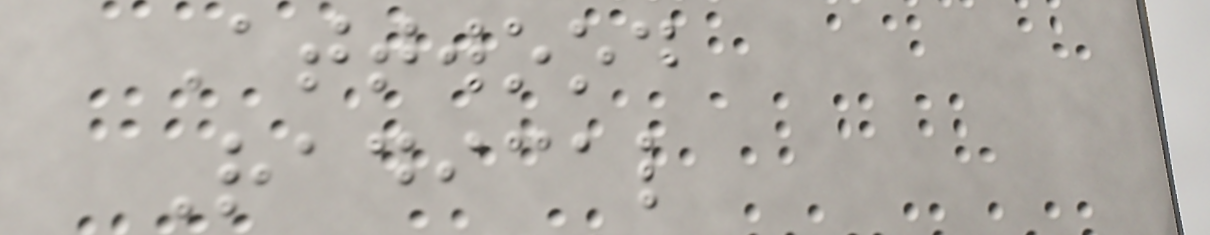Attwood
Radical
